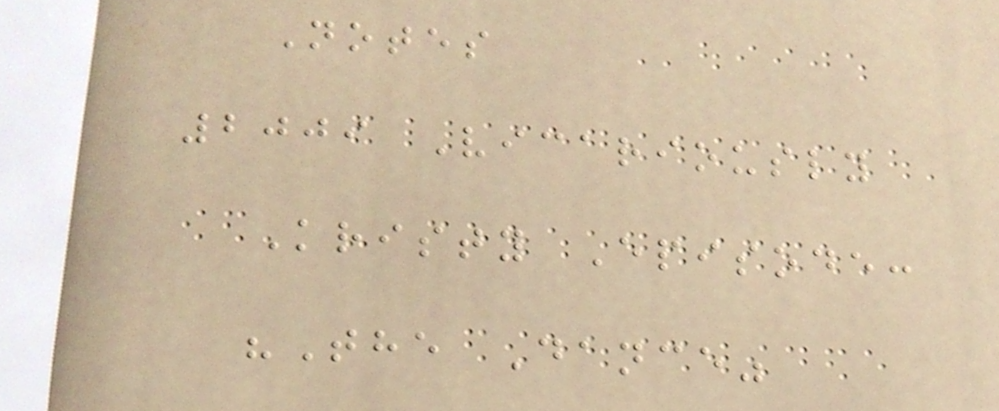Notes
2009 Vicariously
Kristy Episode:
"The Dance"
